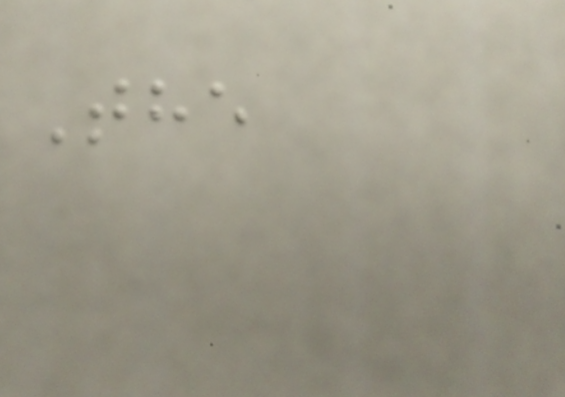The
